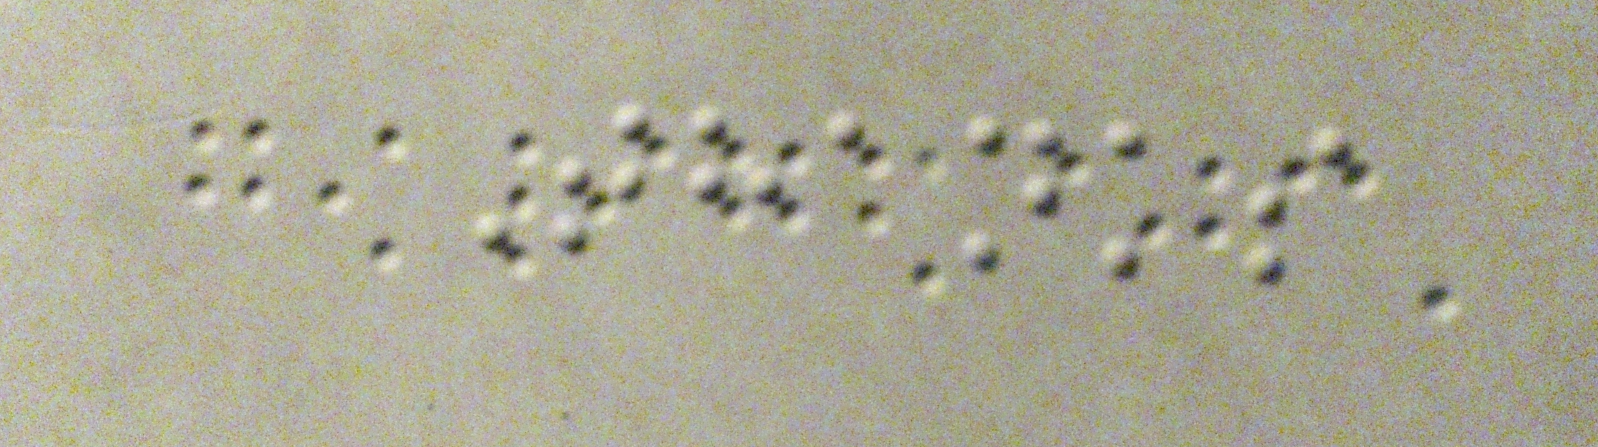Thanks
